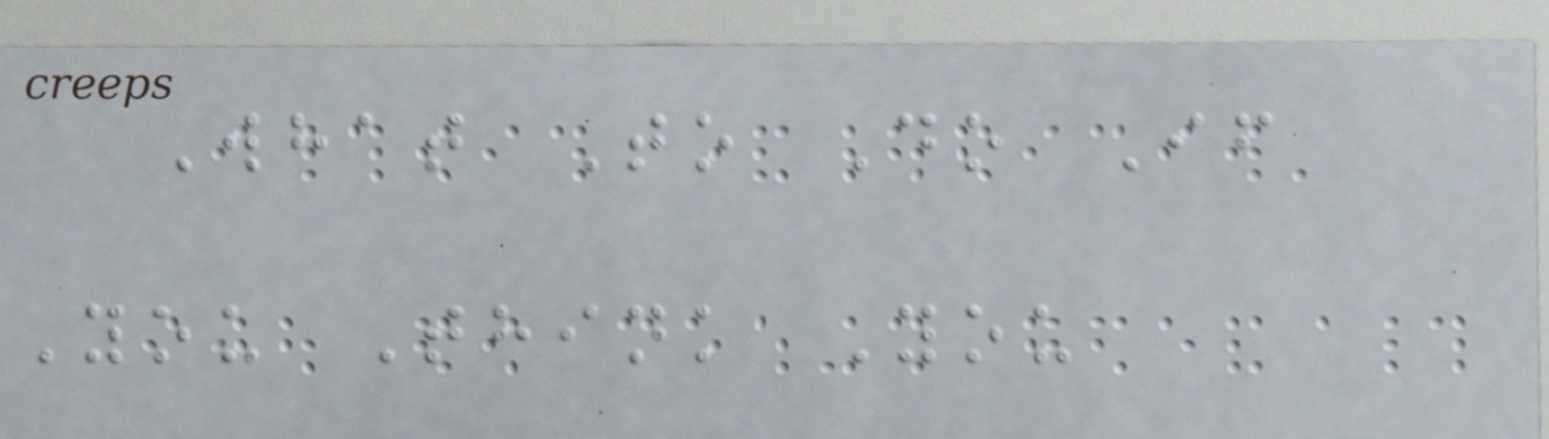What To Do If
You Think You
